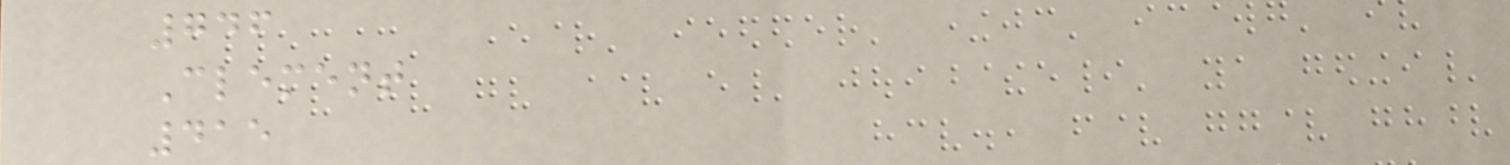746
Clement
415
